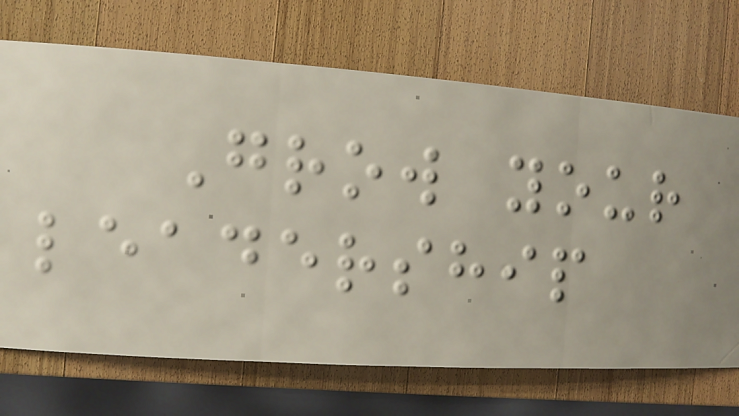Grow your
leadership
